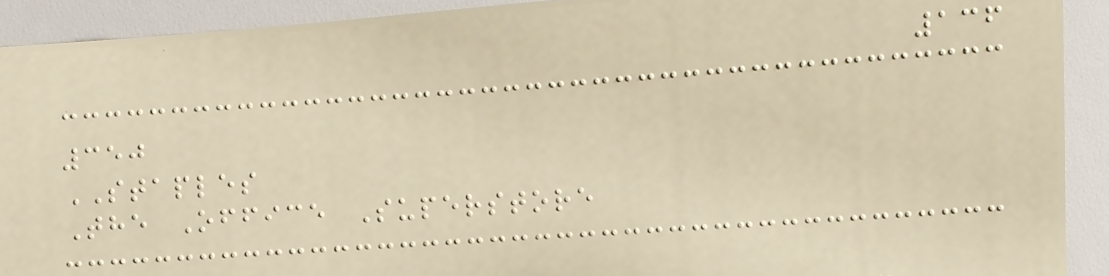136
350
STAPLES
The Office Superstore
